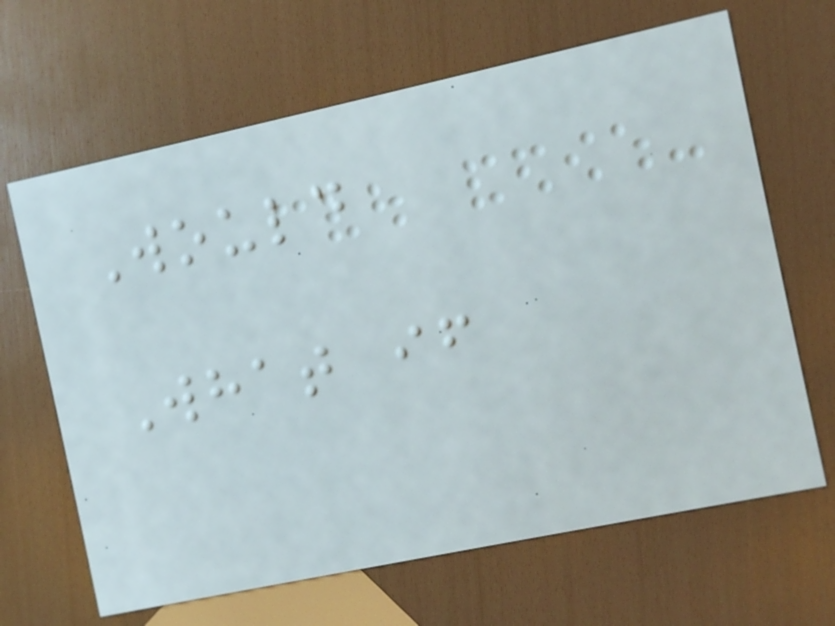Would
What if
